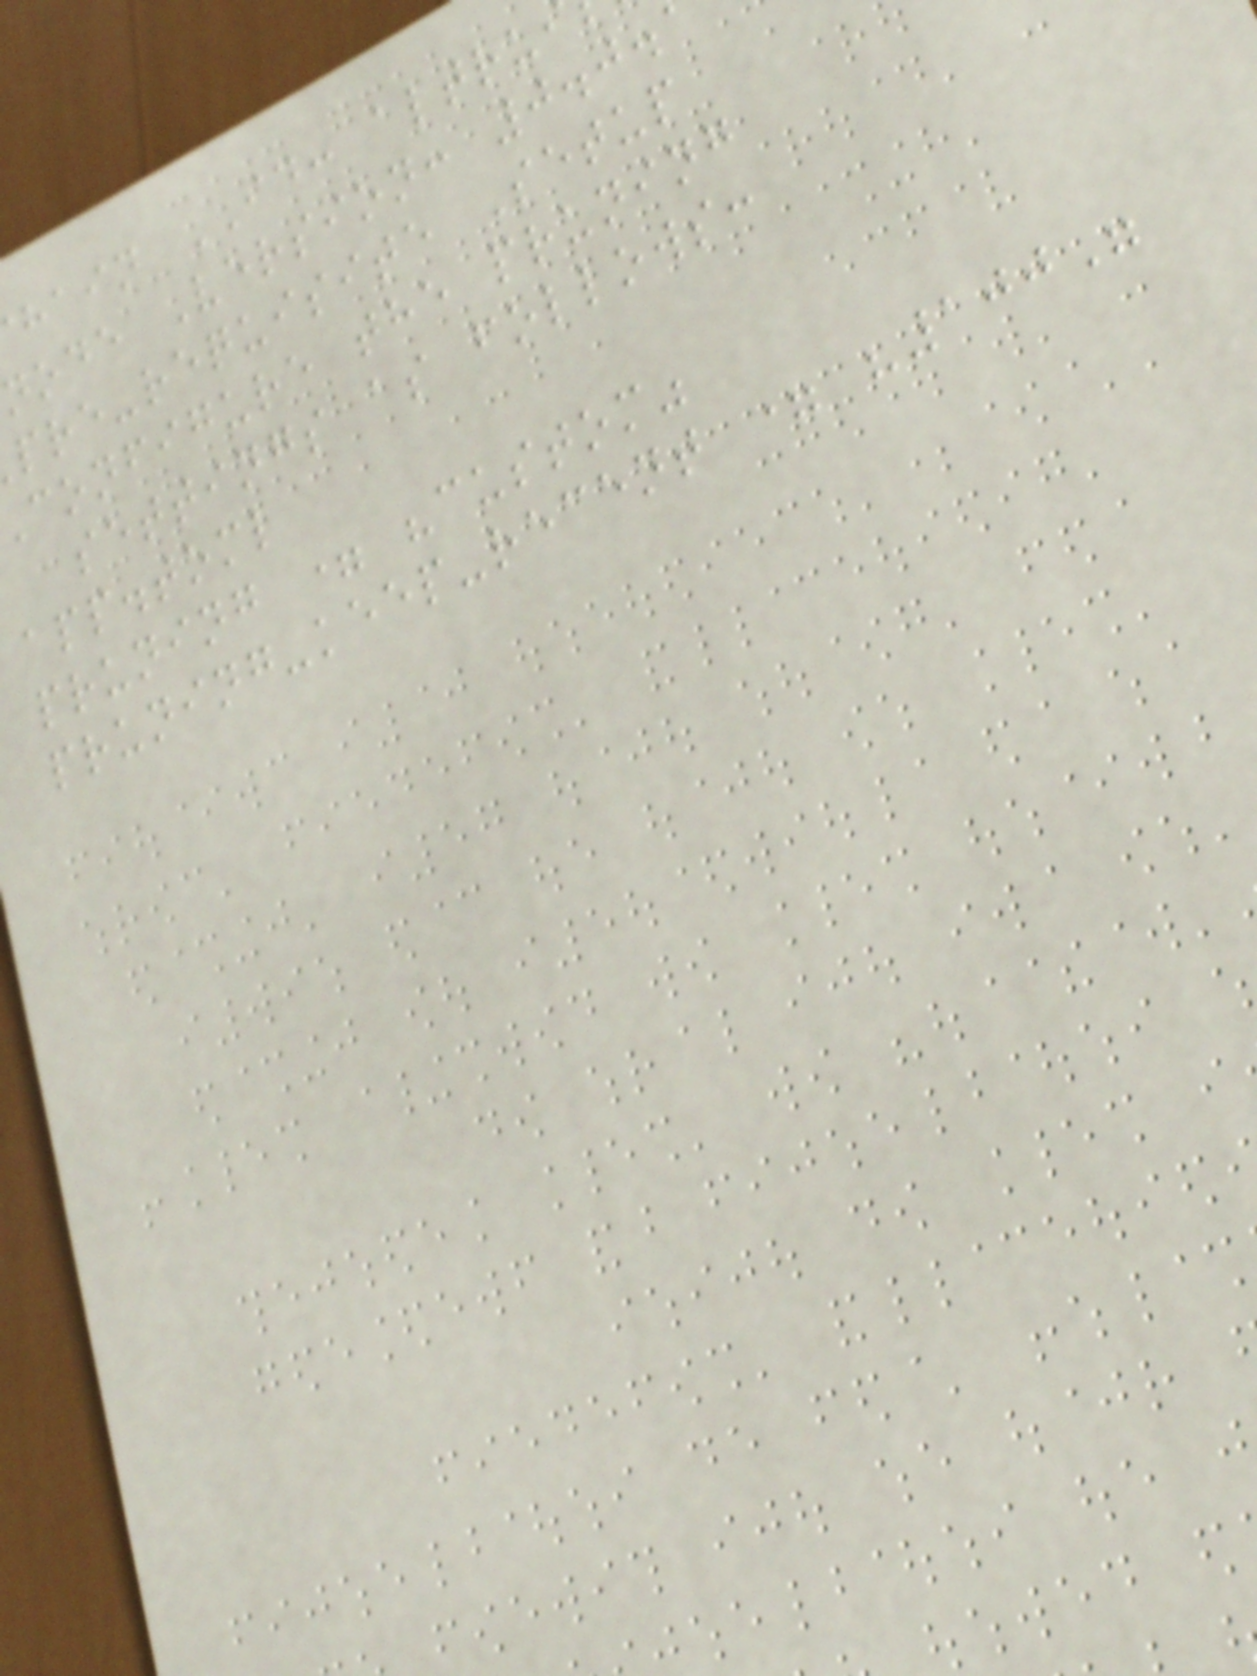hain ID: altru
node Version: 0.0.
pre-requisite Setup
configure the pruning
settings as follows:
app.toml
pruning = "custom"
pruning-keep-recent = "100"
